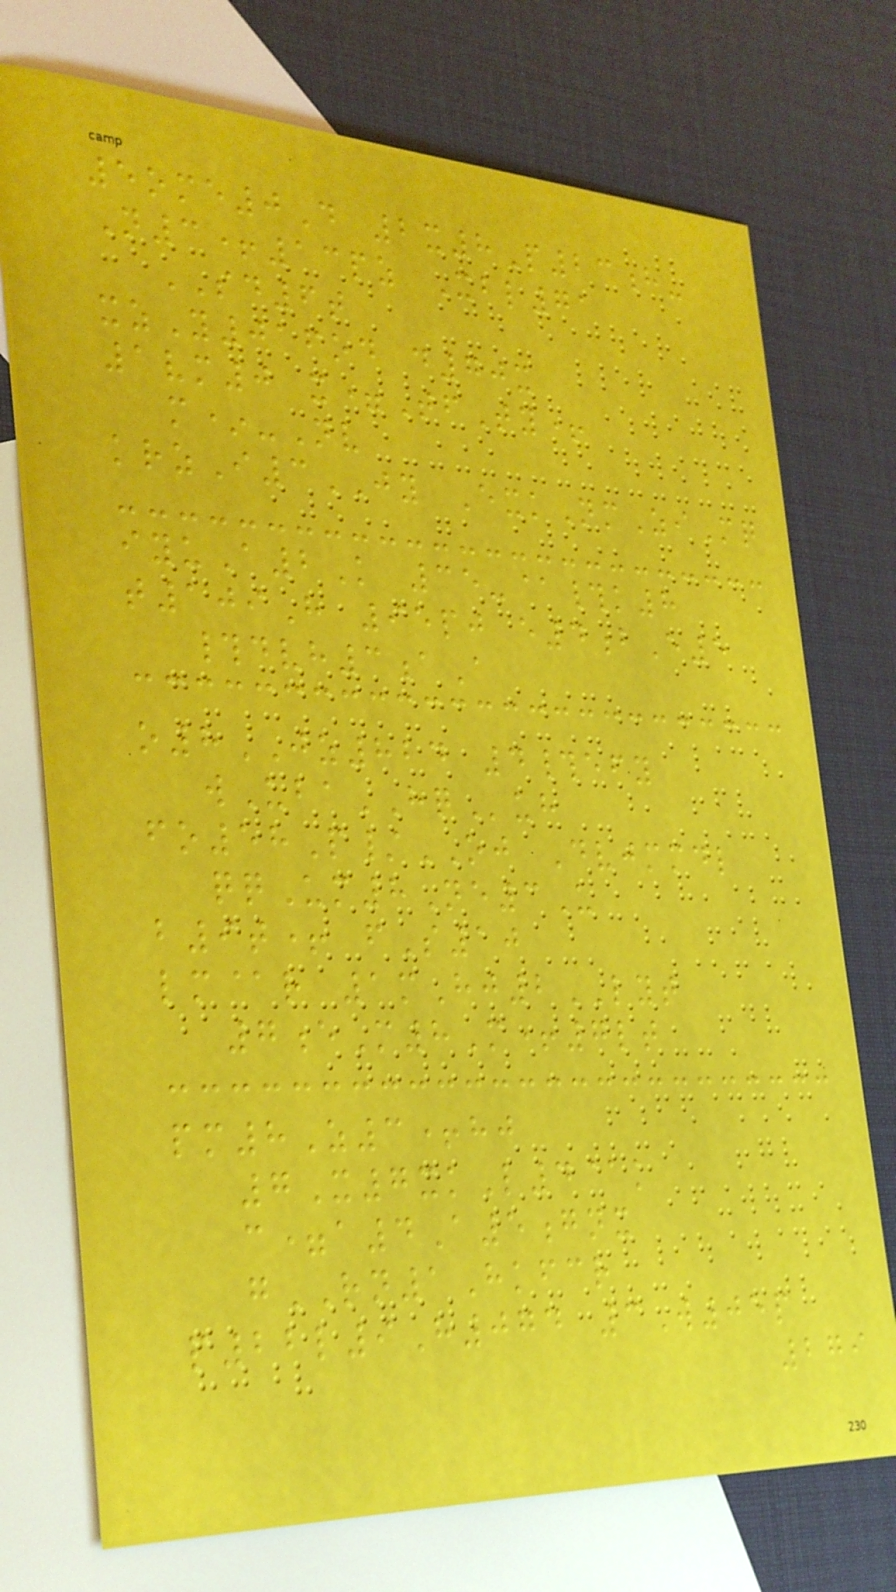5ome0D 2x8P23h-
N3+13pz Xbl71
SD6t
xzY016od d70x
1vm0 x=TfTy+
m*-Nv
krzI3JY ExkNmZiMq
iyuA2K 35-@#k8
t109H 95pj e4bE5
#dvh3aA
o8JZ824 4#efy
wUbaHQuh
fo58P/OJ Dvjmmdl
qqUm8Ne3U
b9t+ fS10
lm@r 1mHj2LYT
7eM8M+7lt
pm8Z3+hj
7X7xkL4@k
c=a4A5gnx
gRN1Hkfcr
p22l9H074 3W05p
279
